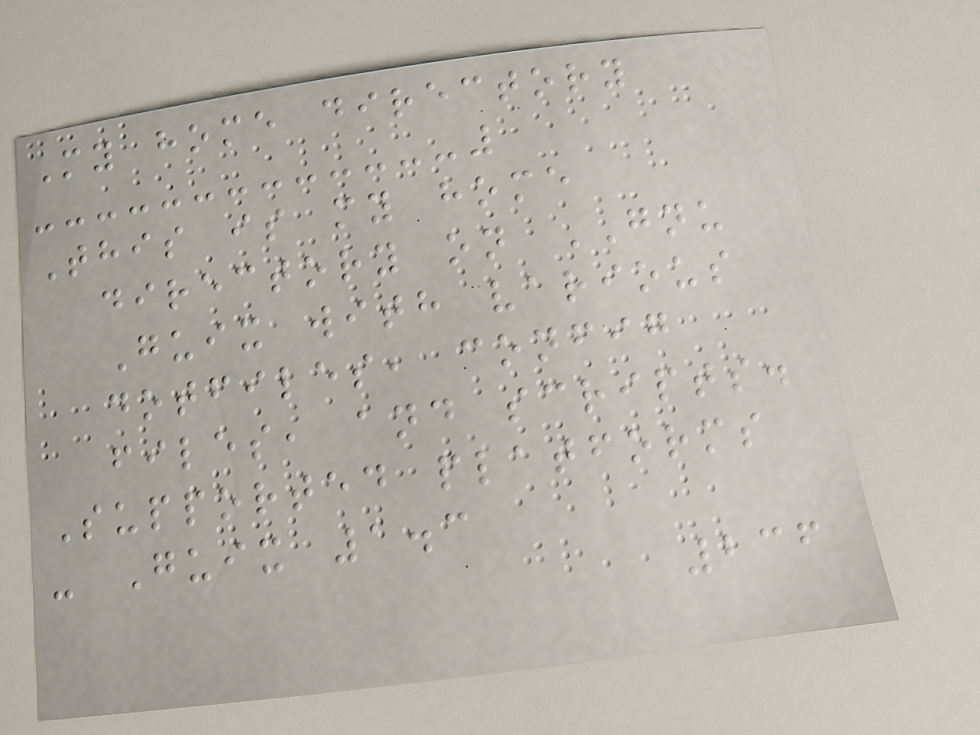My home directory
This is my home
directory on GNU
Guix with various
dotfiles, config
files, and scripts.
Supported platforms
- Guix 1.3
236
